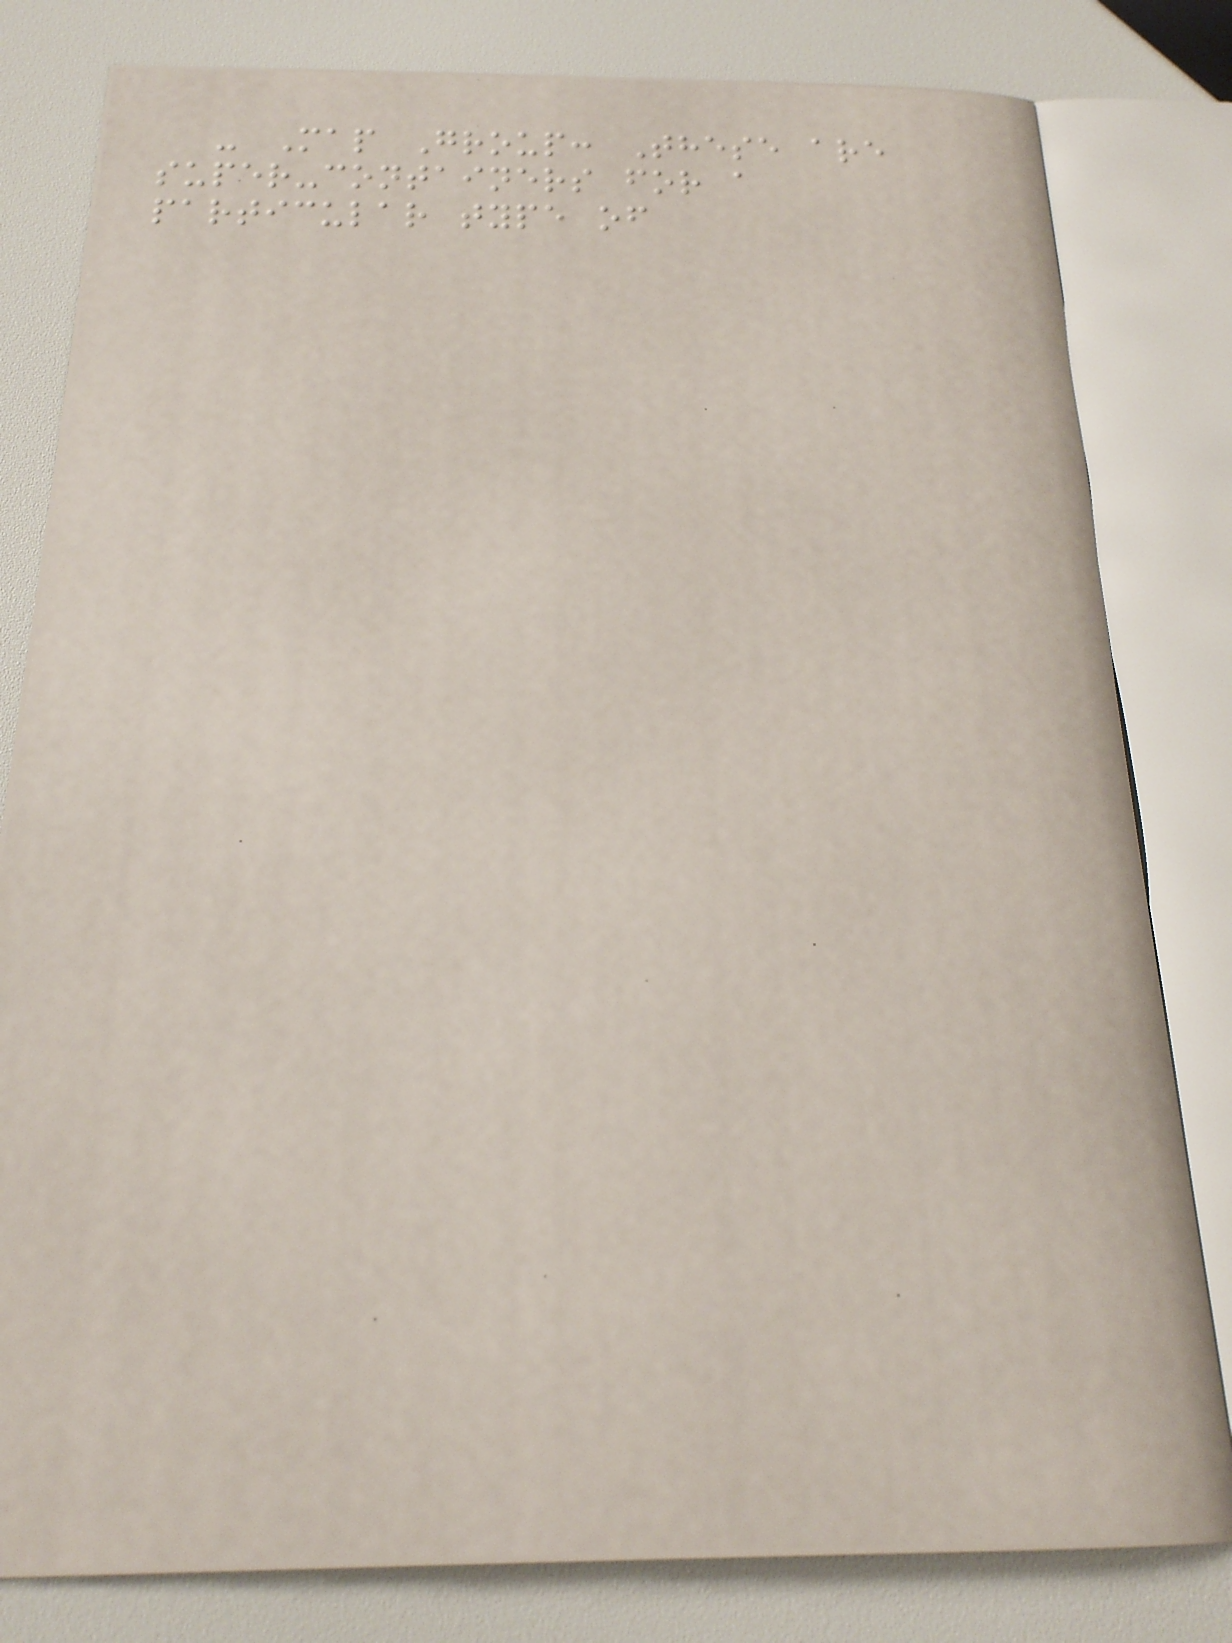- Map Group: These are
super-containers for a
particular type of
